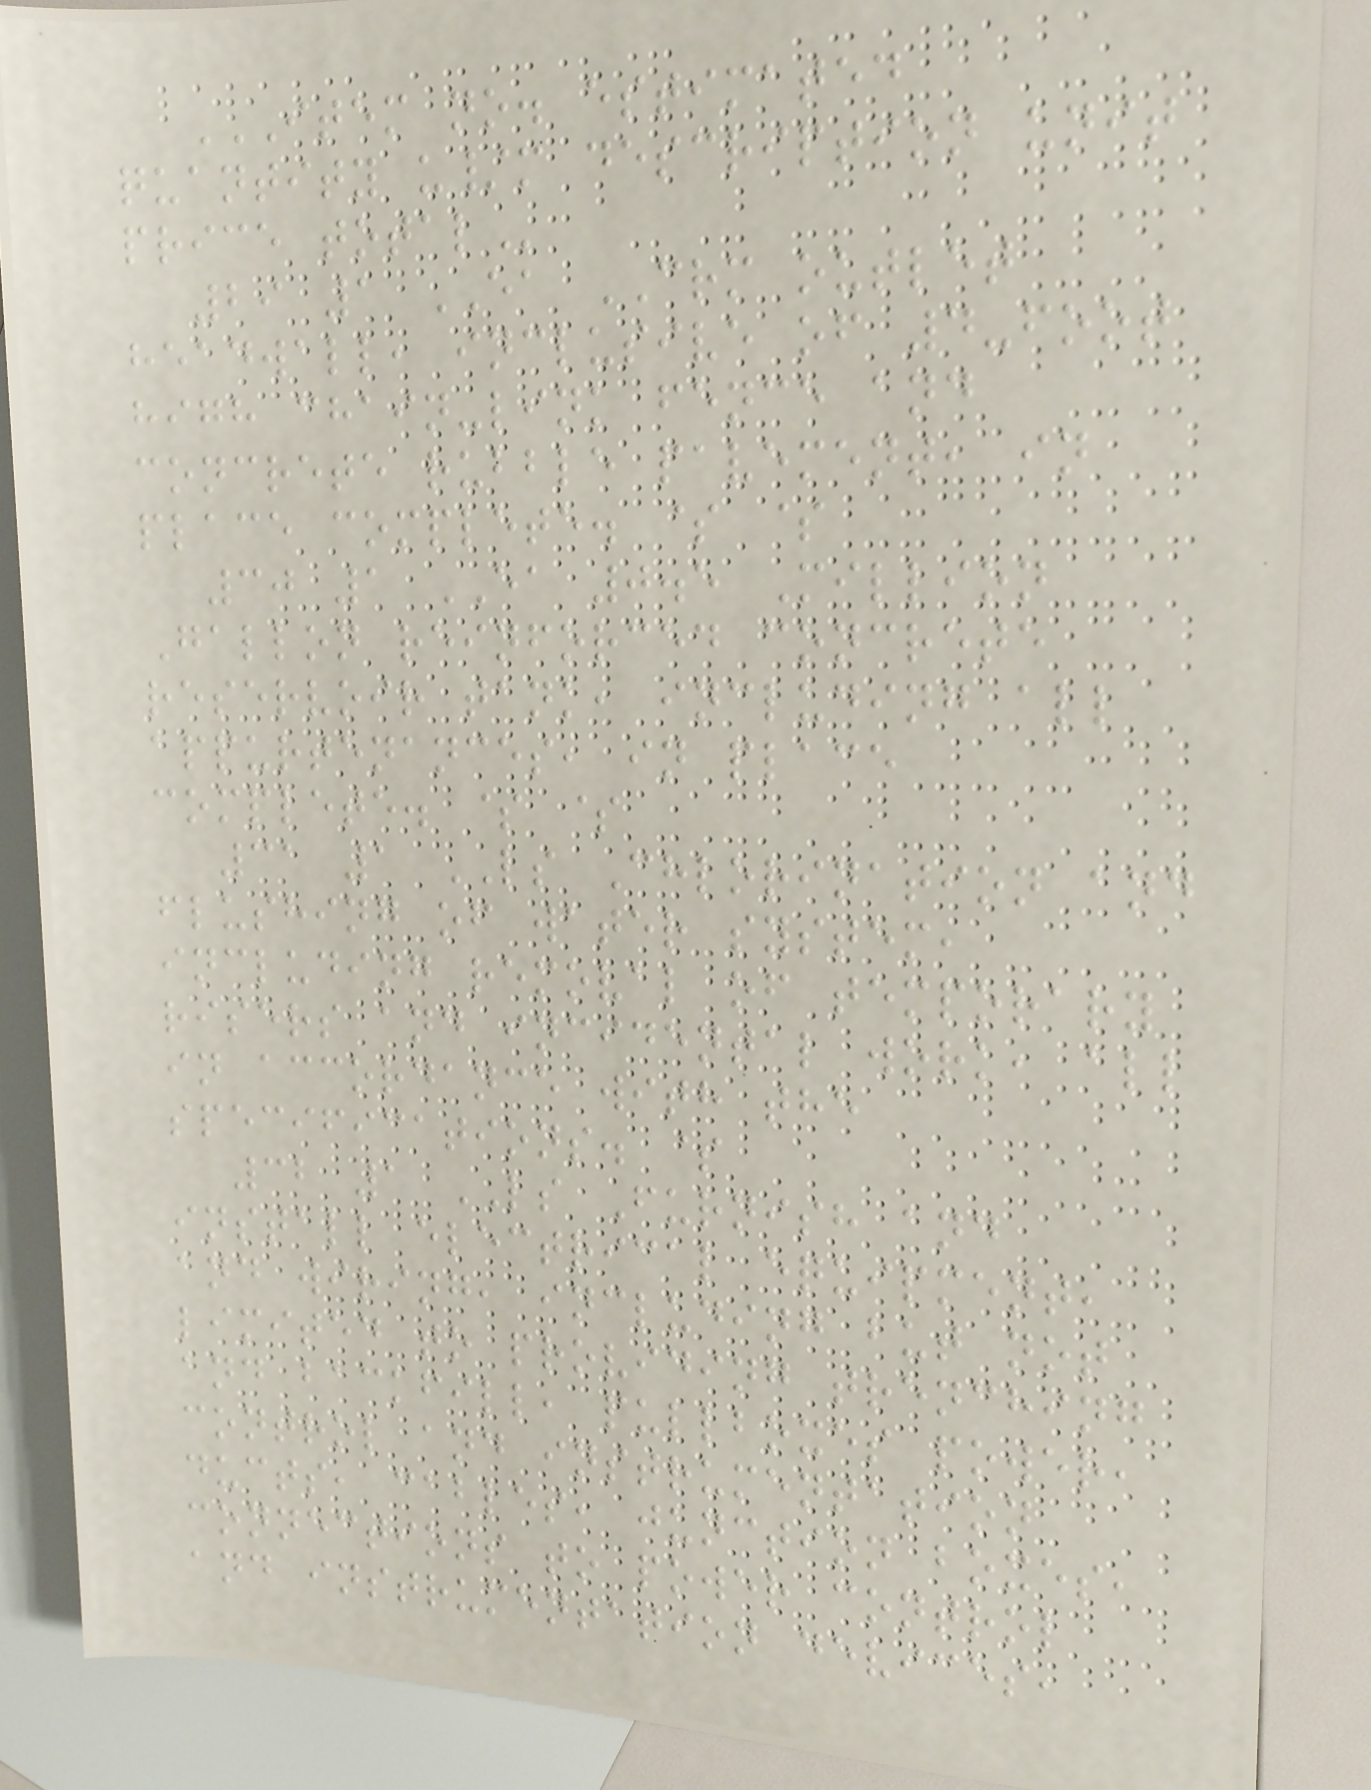ITEM NO. ESTIMATED
QUANTITY U/M DESCRIPTION UNIT
PRICE TOTAL
29 1 EA CRM outlet
headwall, inclusive of 4-foot
high chain-link fence and
concrete rubble pavement, in
place complete. $ $
30 1 EA 0.5 Million
Gallon reinforced concrete
reservoir tank, including all
appurtenances, in place
complete. $ $
31 1 LS Chlorination and
flushing of water system,
including removal of temporary
risers and incidental work, all
in accordance with the
specifications. $
32 1 LS Furnish and
install electrical equipment,
and wiring, including but not
limited to providing trenching
and backfill, pullboxes power,
control and instrumentation
ducts, cables, junction boxes,
connections to power control
and instrumentation devices,
